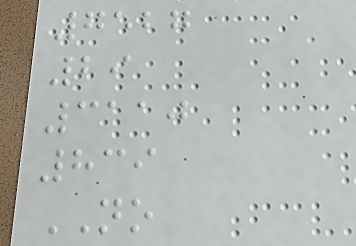7527
29
3110
839
NO
